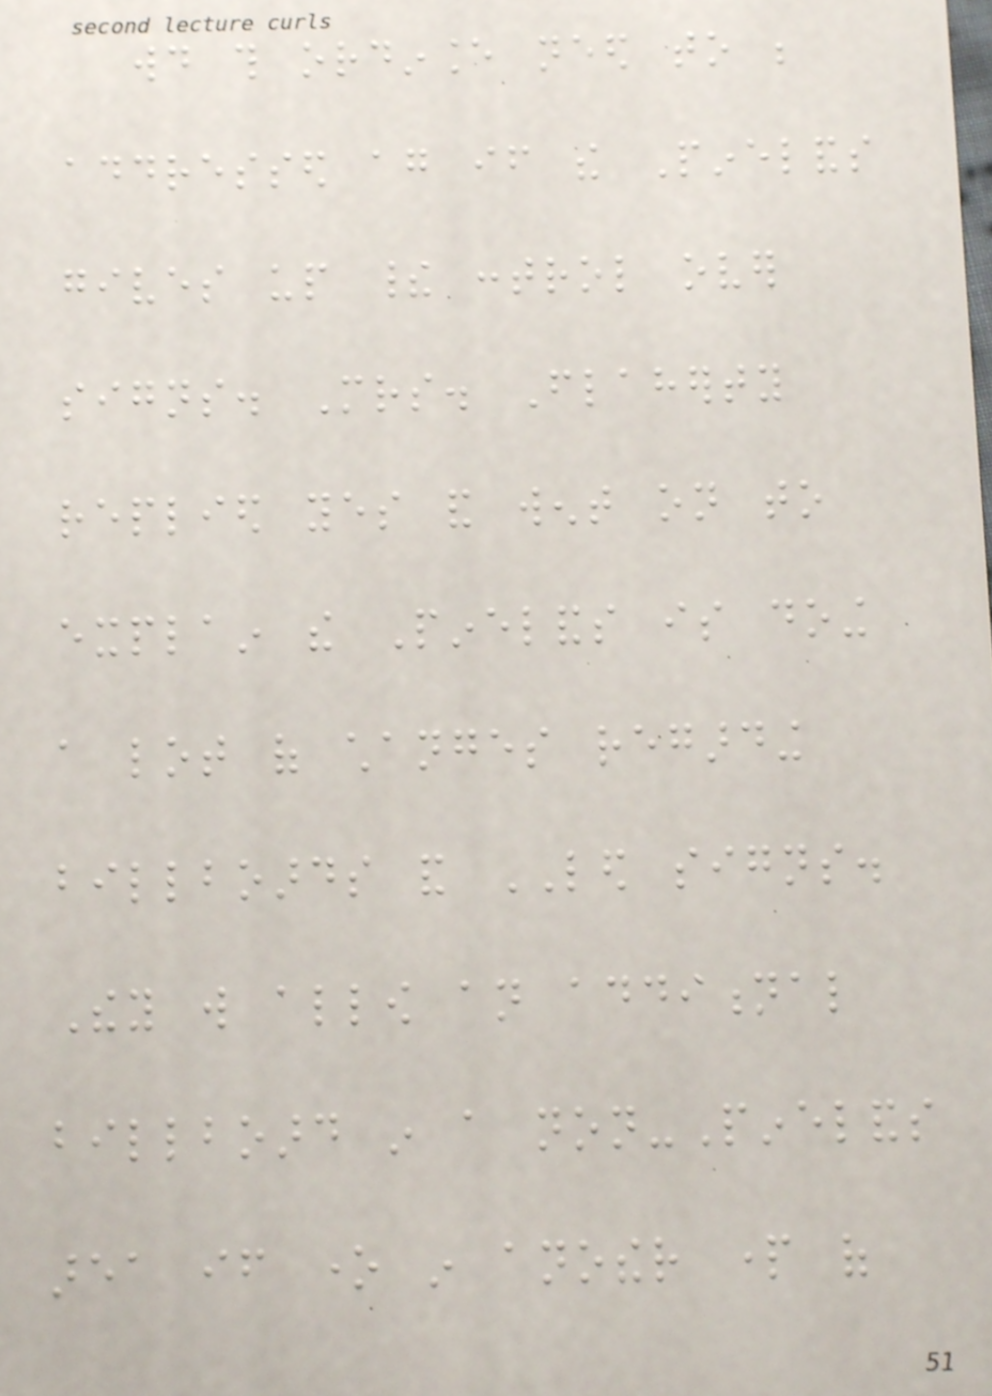would this ordinance need to be
addressed again if the Pinelands
gives up their control over
signs. Mrs. Flaherty
replied yes and went on to
explain the Pinelands is doing
a lot of changes regarding
billboards and LED signs.
They will allow an additional
billboard in a non-Pinelands
area if one in another part of
